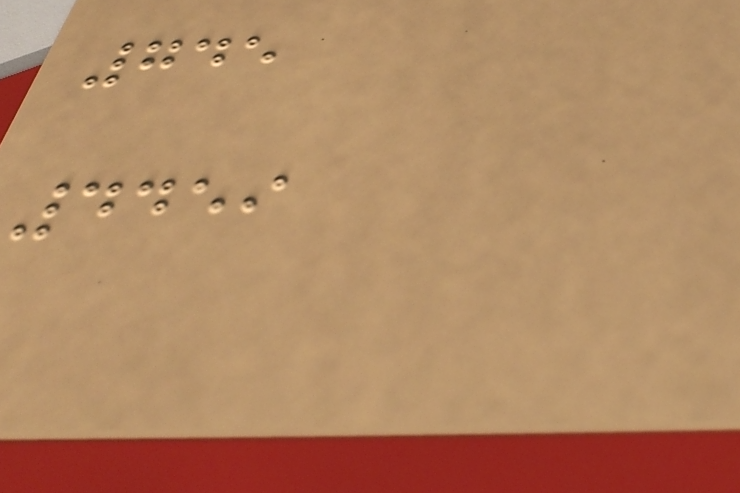745
4459
